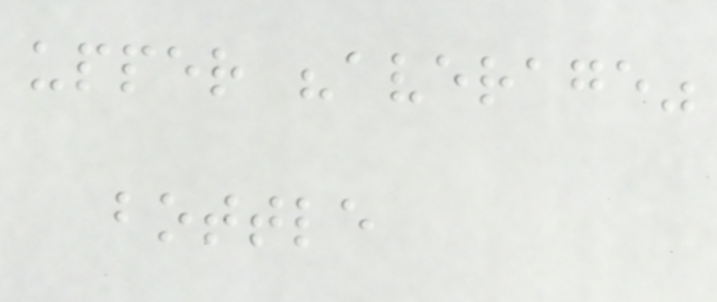upper "average"
bottle
